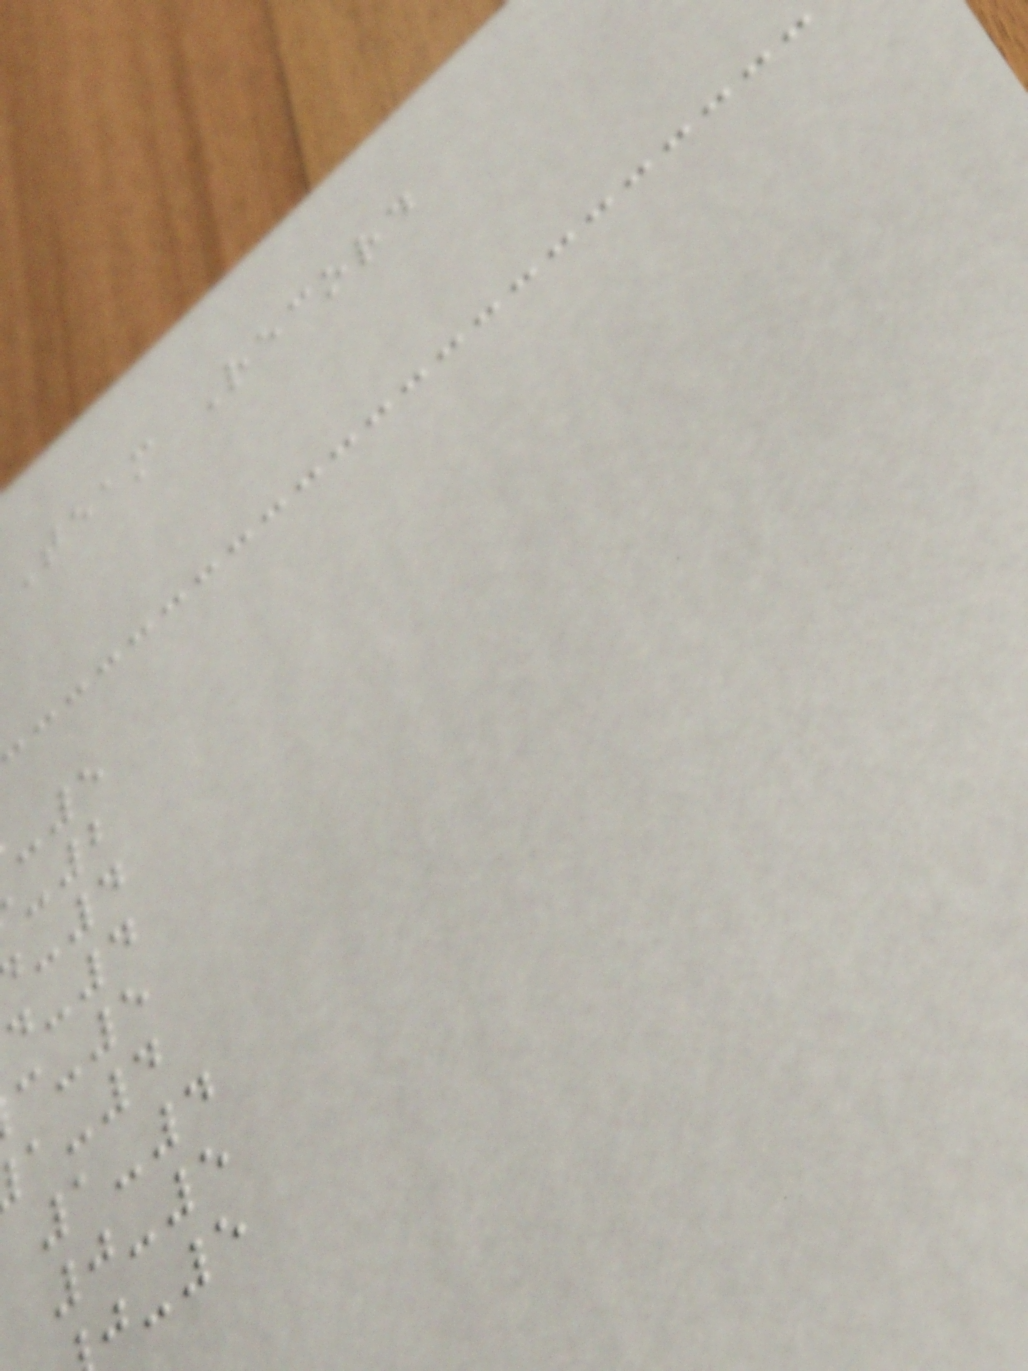Team Record
1-4
0-5
